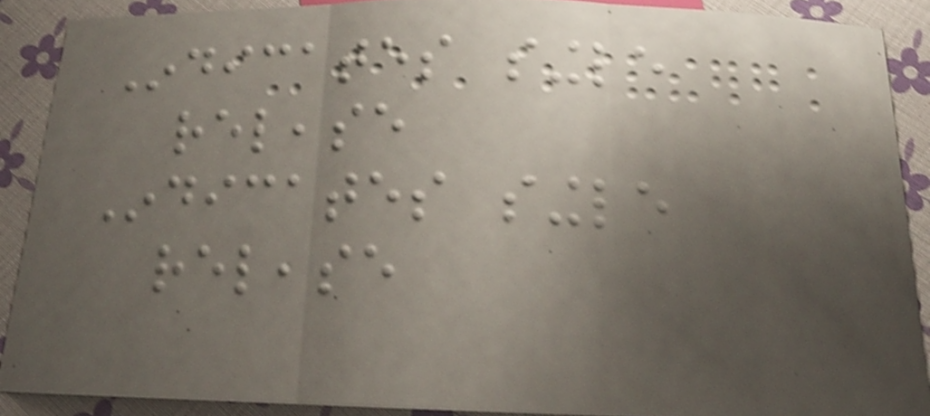Indicates single
release
Indicates single
release
